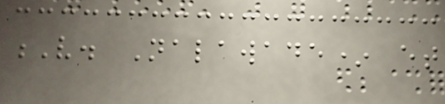V. Nalawade* et
